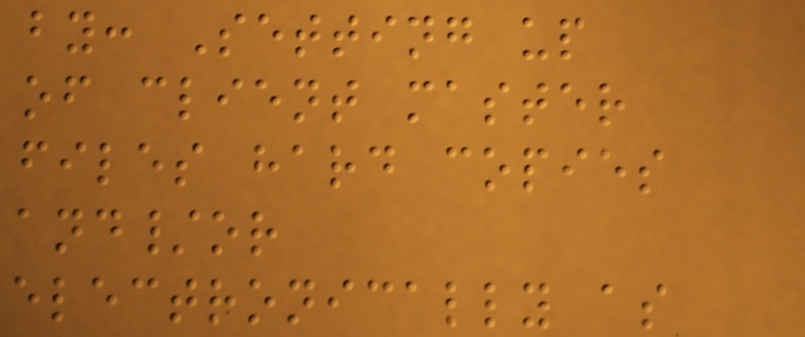by: Setting up
of client master
files hard copies
and/or
electronically as
